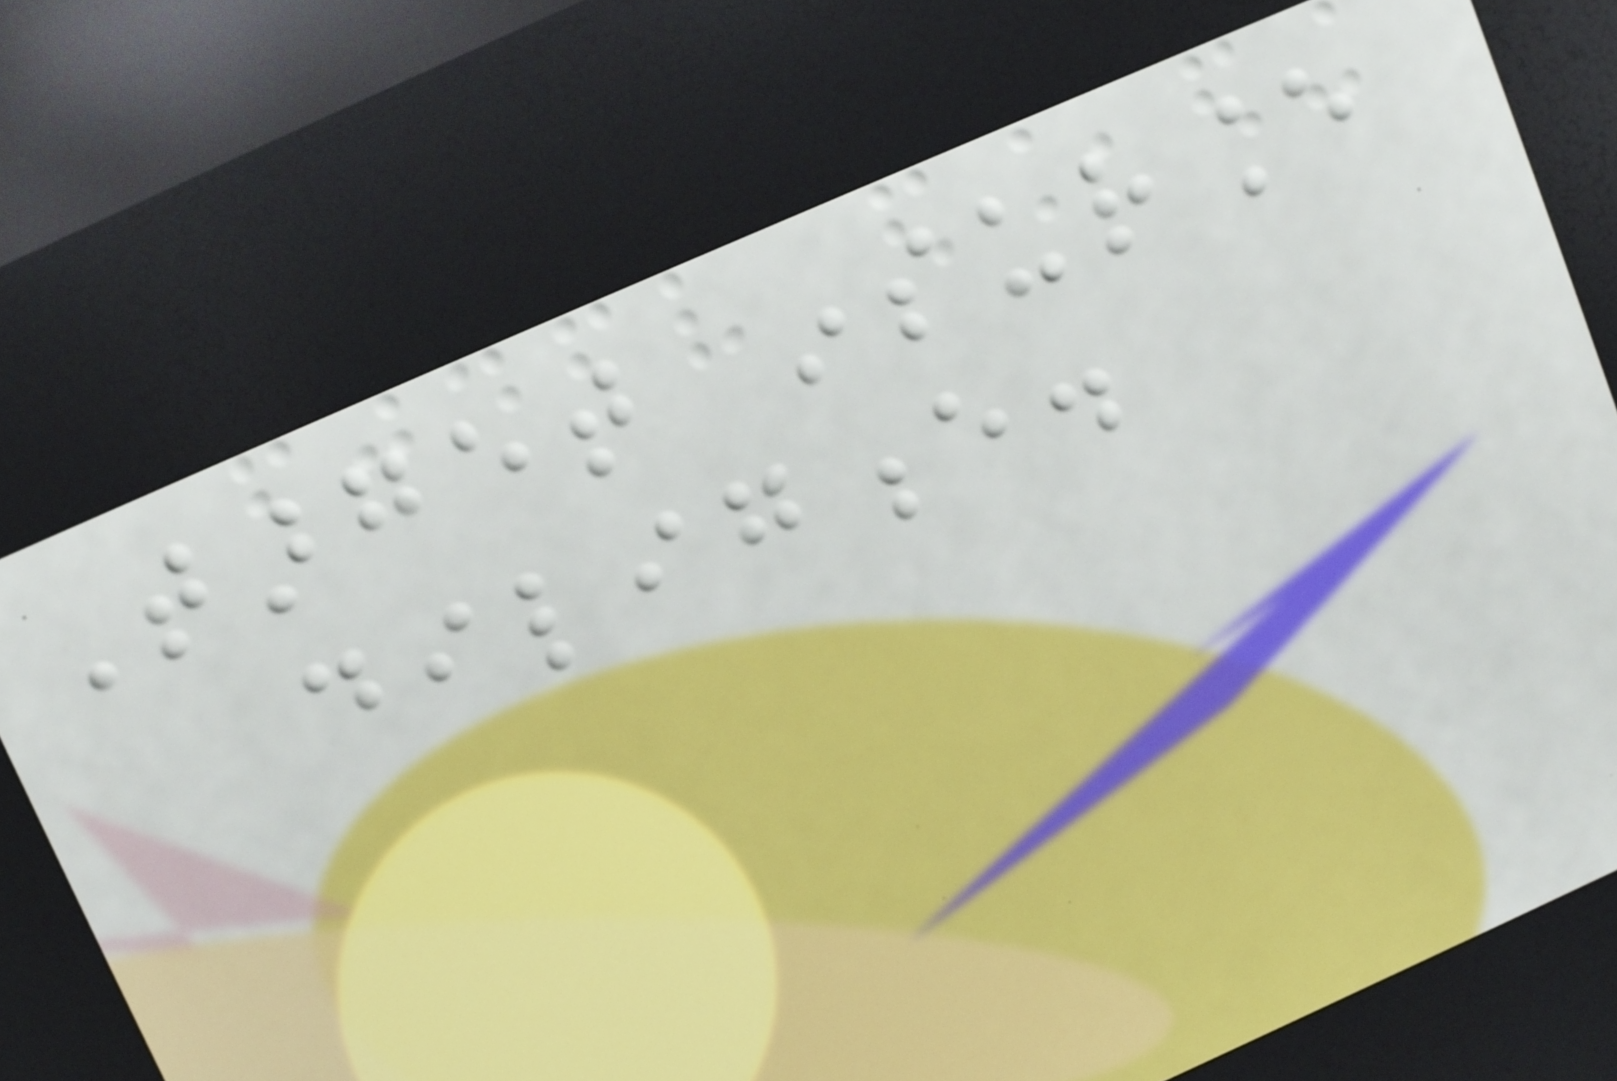Target insurance
diligence.
